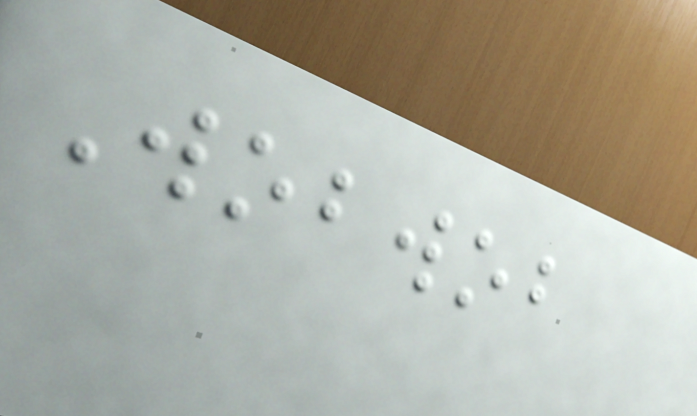Wobwob
